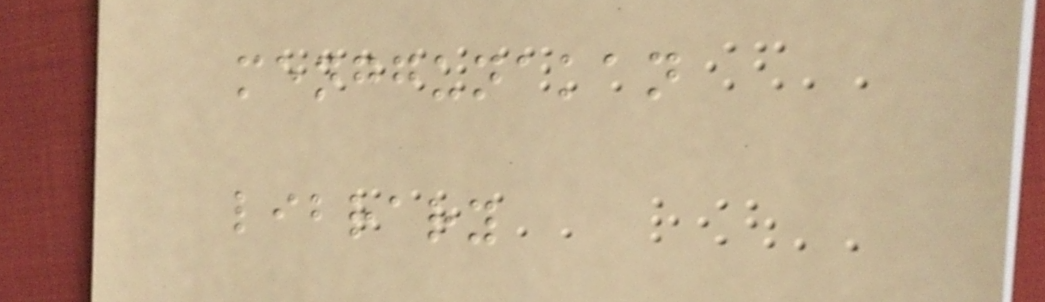menggunakan
library
